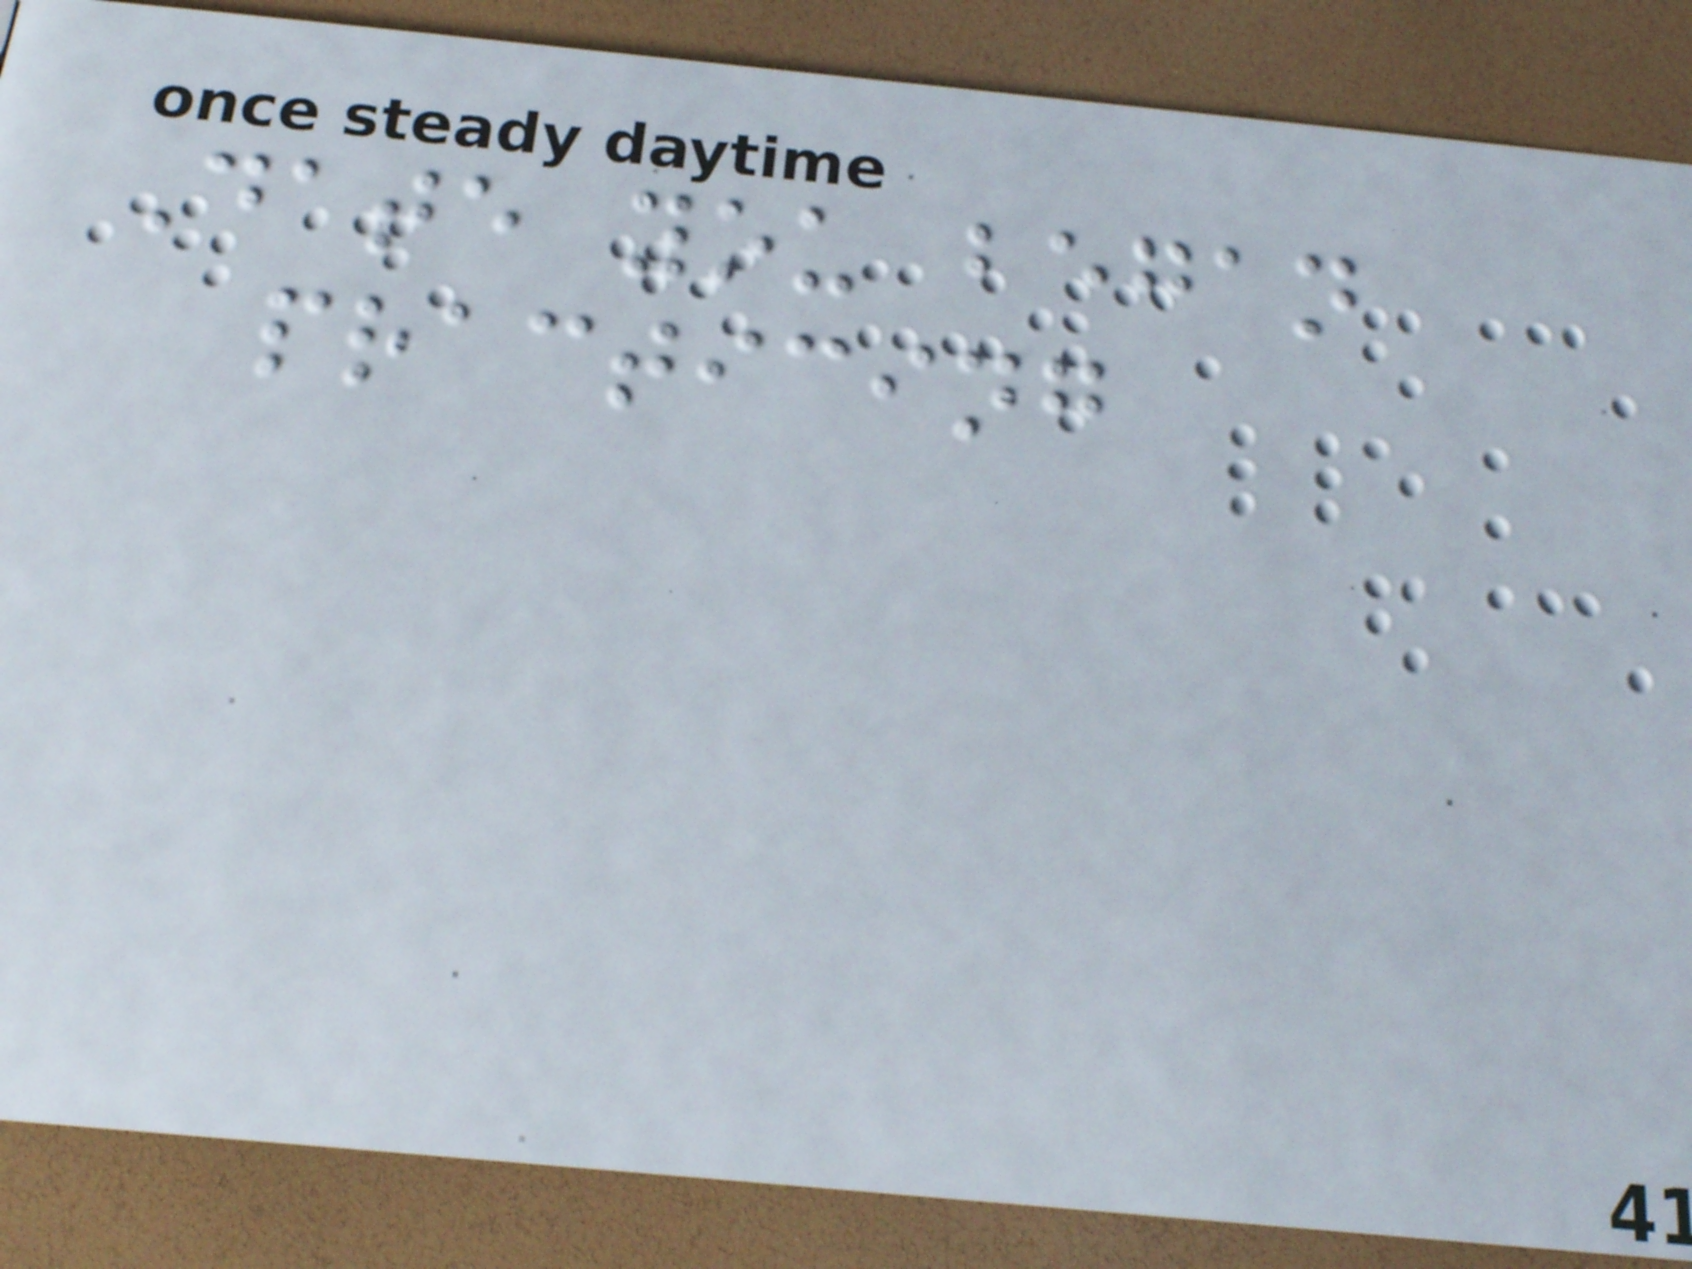Date you began
practicing
